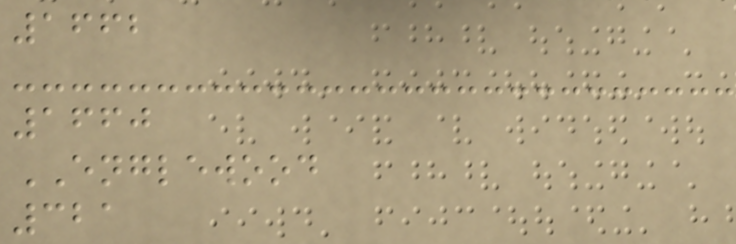1662
1660
ENGLEWOOD
321
